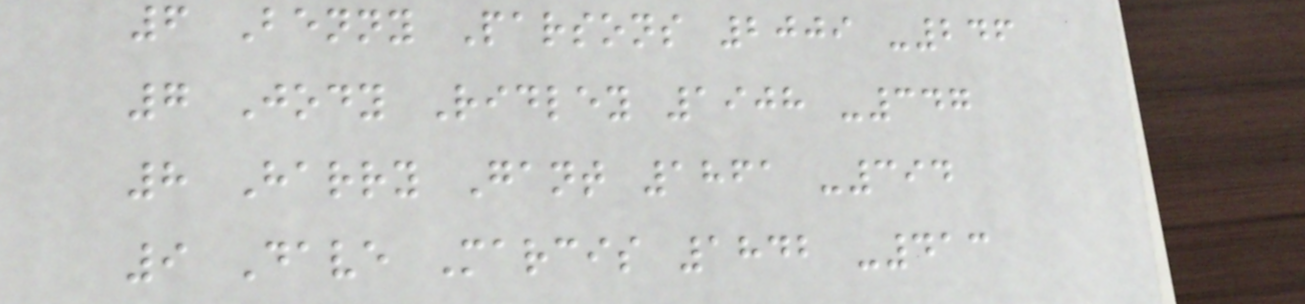6 Benny Parsons 2009 -246
7 Jody Ridley 1908 -347
8 Harry Gant 1861 -394
9 Dave Marcis 1842 -413
